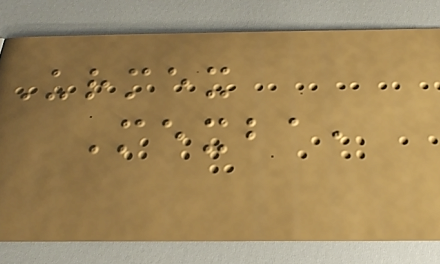Urmex
Mexba,
